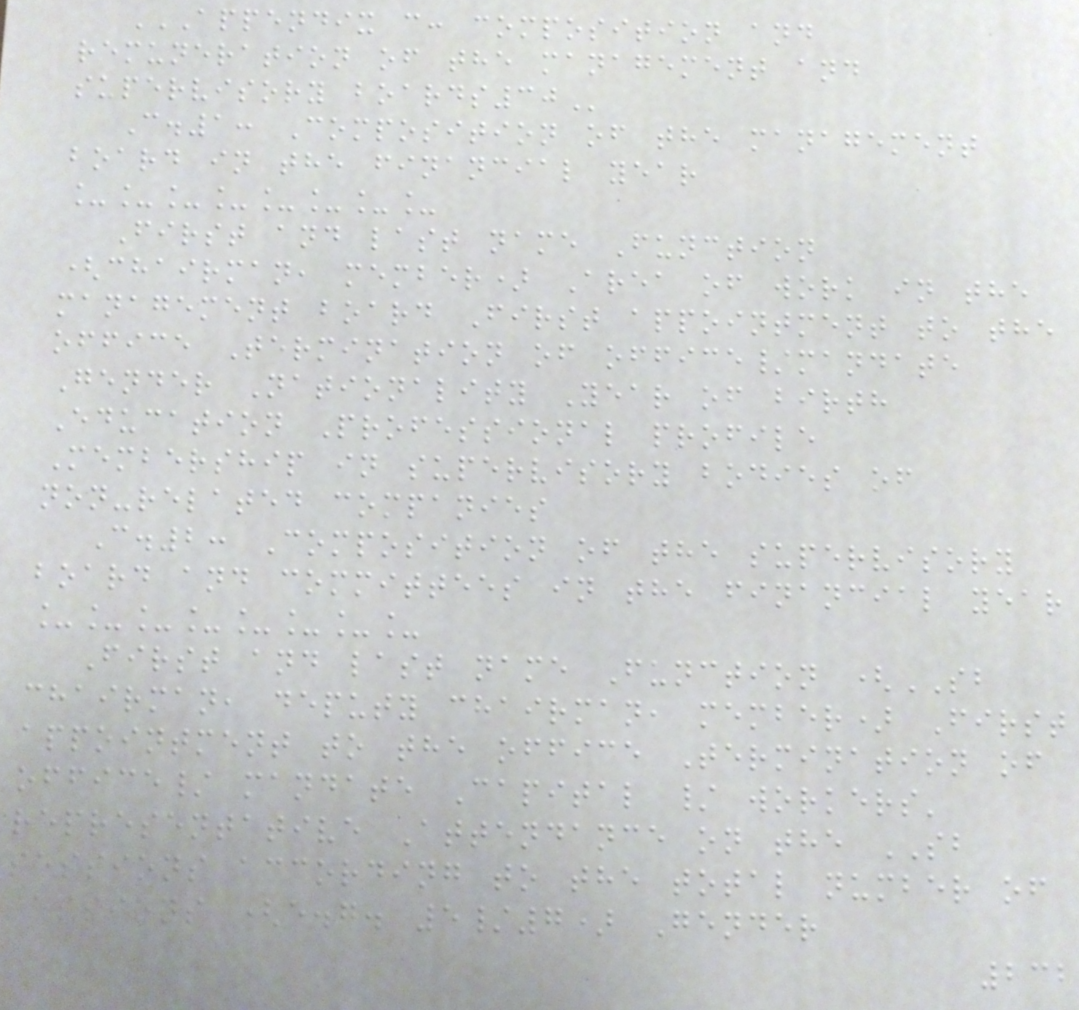APPENDIX C: COMPOSITION AND
REMUNERATION OF THE MANAGEMENT AND
SUPERVISORY BOARDS30
C.1: Composition of the management
board in the financial year
________
First and last name Function
(chairman, member) Area of work in the
management board First appointment to the
office Termination of office/mandate
Gender Nationality Year of birth
Education Professional profile
Membership in supervisory bodies of
non-related companies
C.2: Composition of the supervisory
board and committees in the financial year
________
First and last name Function (SB
chairman, deputy chairman, member) First
appointment to the office Termination of
office/ mandate Capital / workers'
representative Attendance on the SB
sessions according to the total number of
sessions (e.g. 5/7) Gender
232
